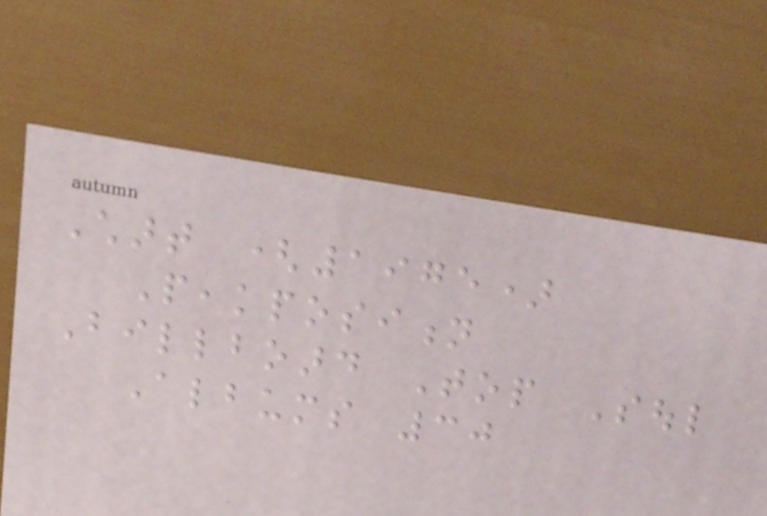Chart (1975)
Peakposition
Billboard Top Soul
Albums 30
